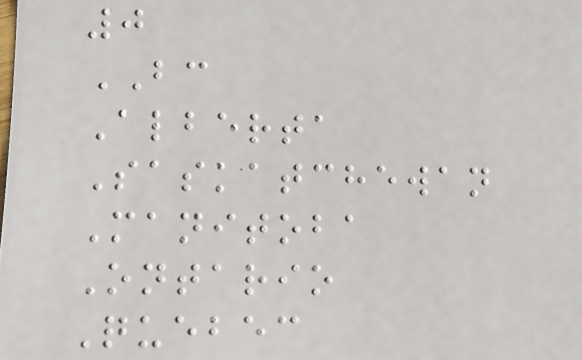0
BC
Alberta
Saskatchewan
Manitoba
Ontario
Quebec
